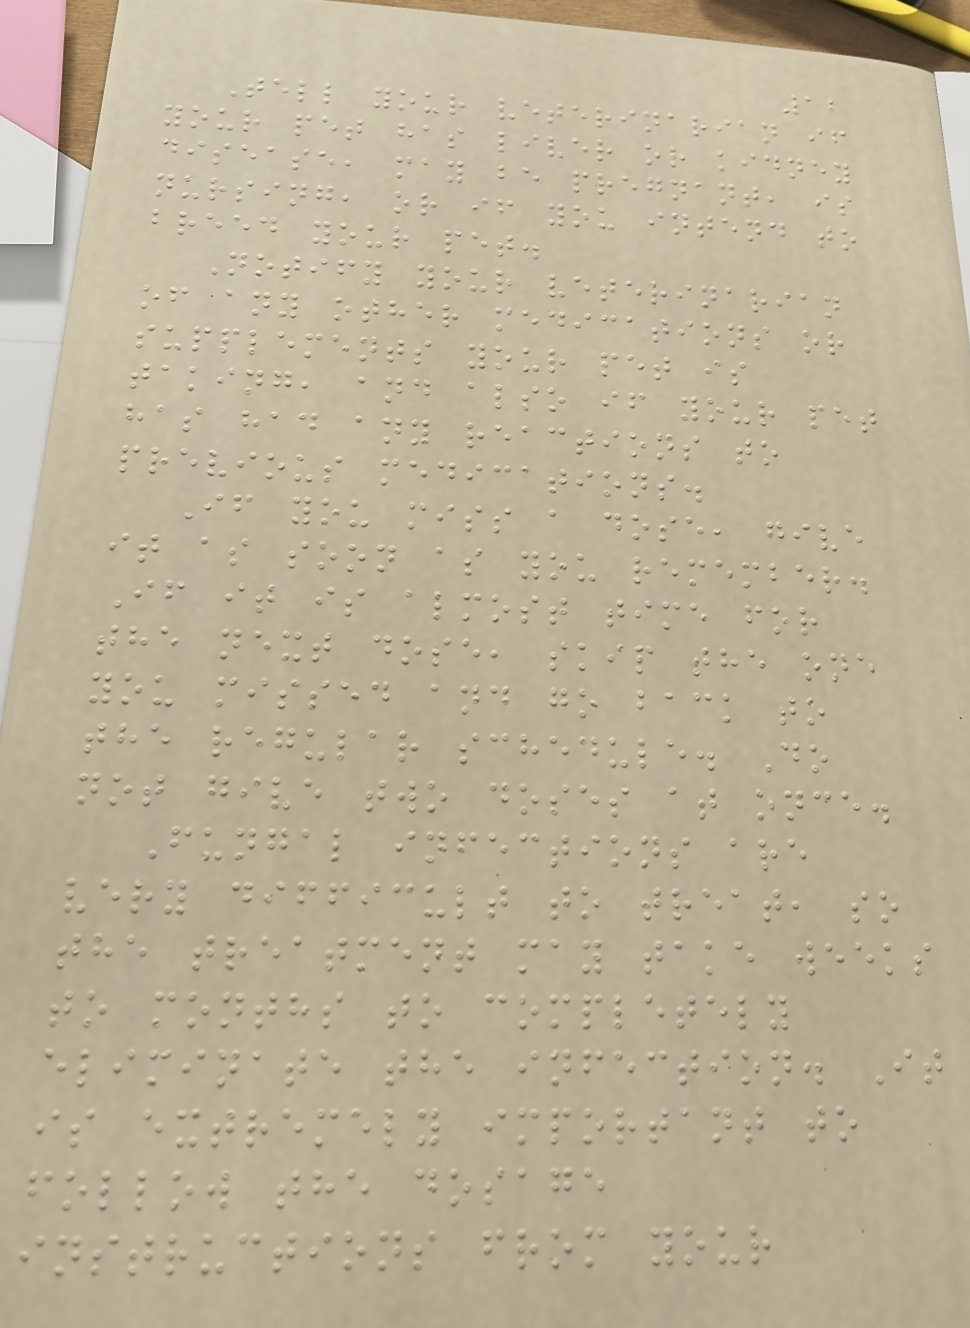12
Tell your veterinarian if
your pet has liver or kidney
disease, may be pregnant, is
nursing, or if you intend to
breed your pet.
Notify your veterinarian
of any other medications or
supplements your pet is
taking, and also if your pet
has had any reactions to
previous medications.
If you miss a dose, give
it as soon as you remember.
If it is almost time for
the next dose, skip the one
you missed and go back to
the regular schedule. Do
not give two doses at once.
Fungal infections are
very difficult to treat, so
the treatment may take weeks
to months to completely
eliminate the infection. It
is extremely important to
follow the dosage
instructions from your
